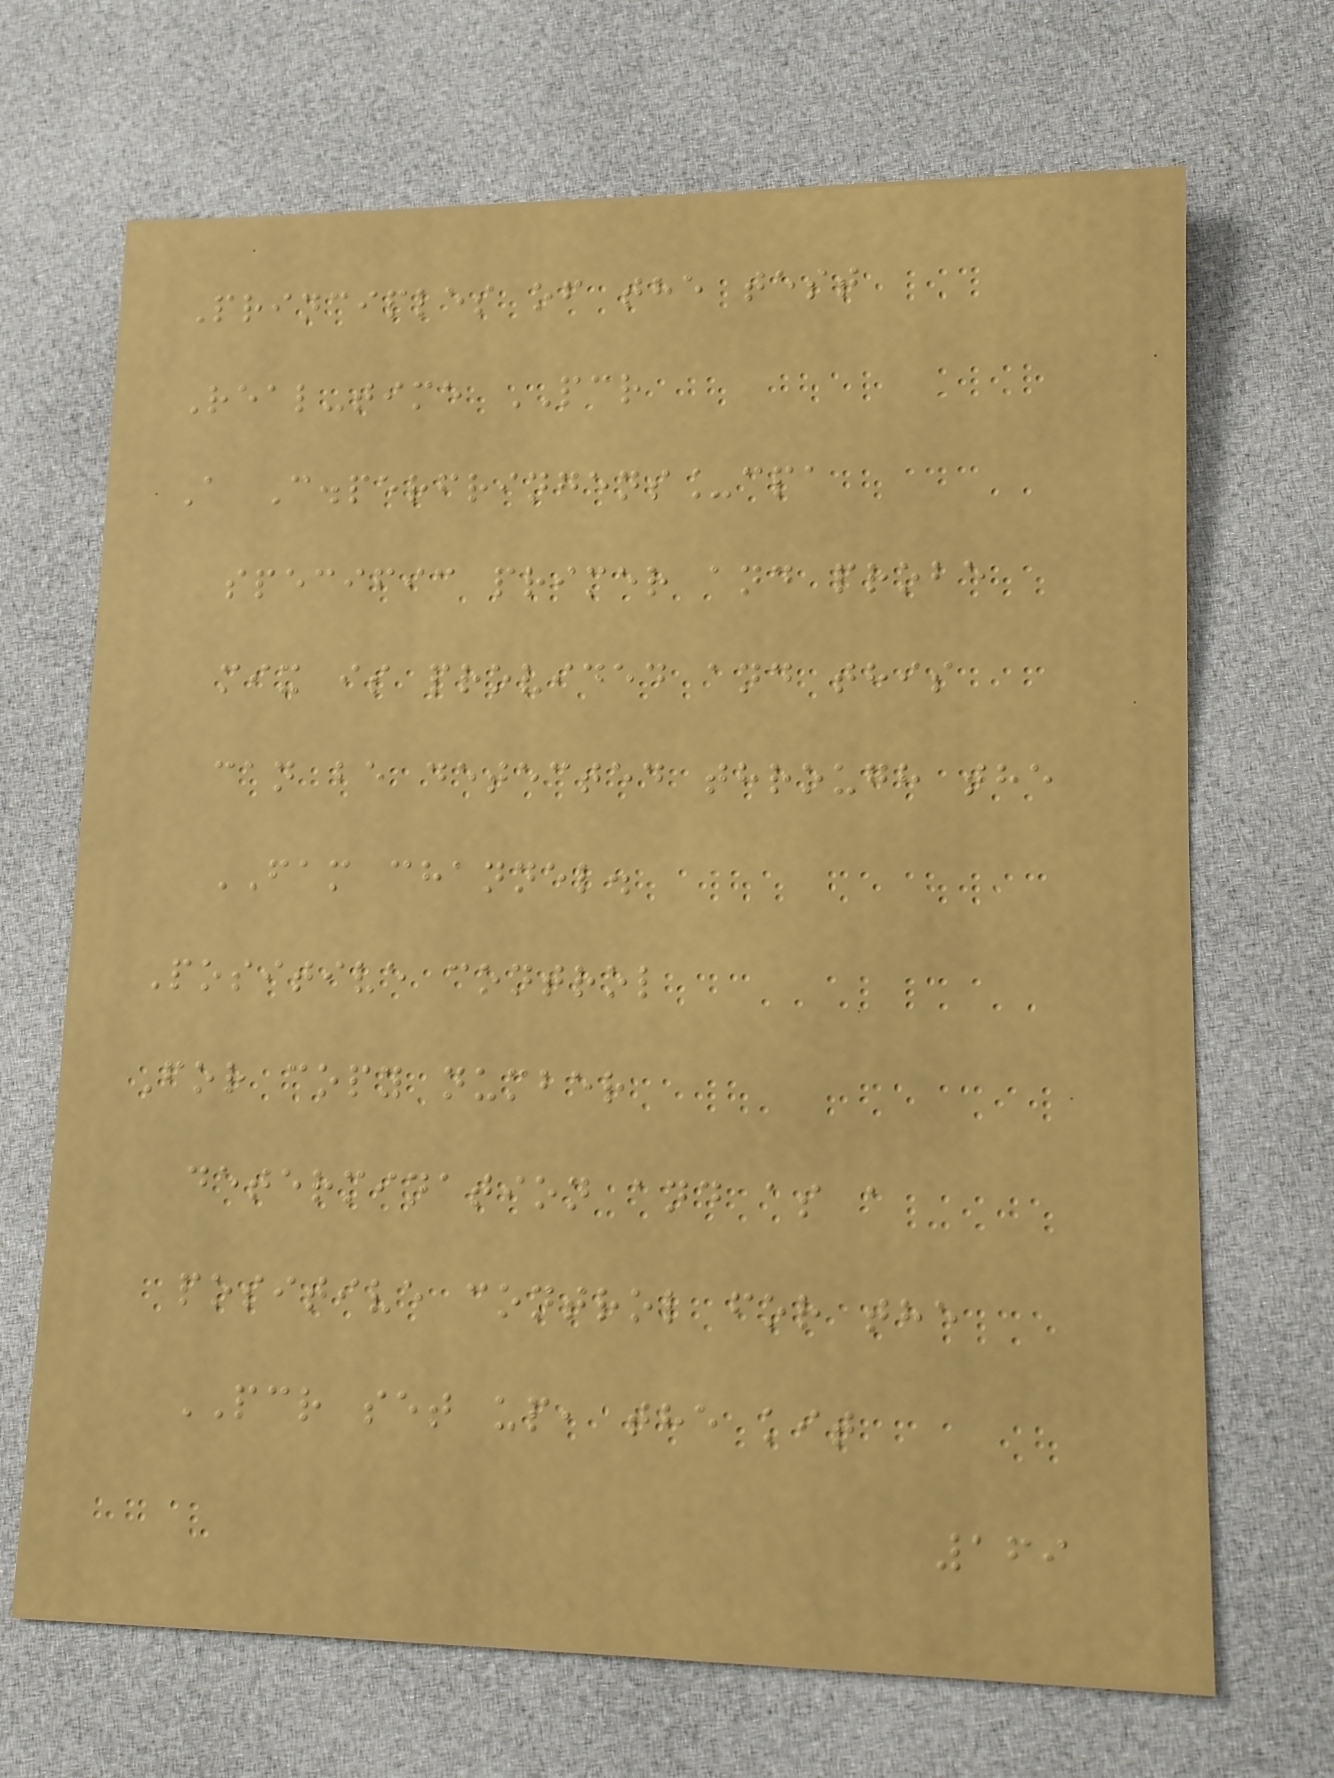Principles of the test
Real-time PCR
A C.perfringens_cpa
specific primer and probe
mix is provided and this
can be detected through the
FAM channel.
Positive control
For copy number
determination and as a
positive control for the
PCR set up, the kit
169
